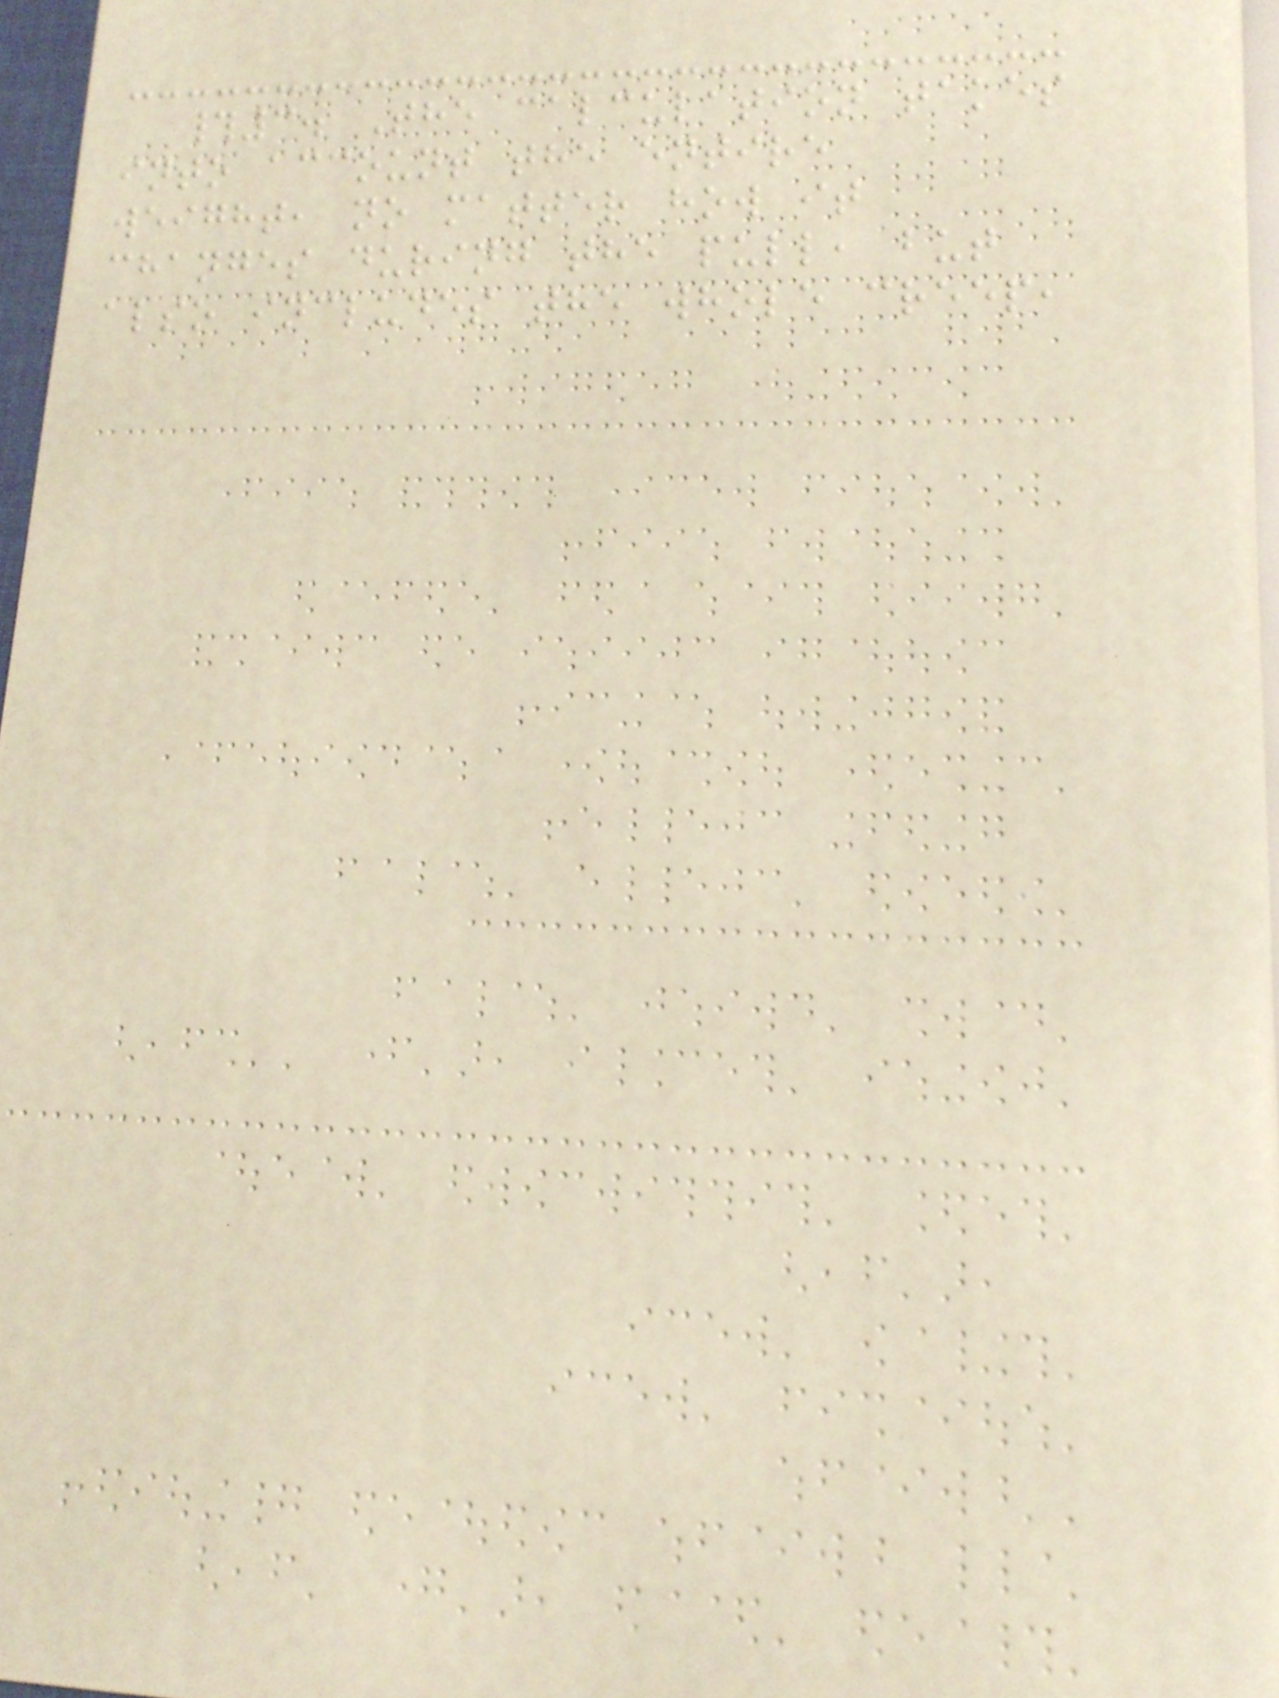#3. The calculation takes
into account the entire
weight, no matter how it
changes during the pull, but
also includes the whole creep,
